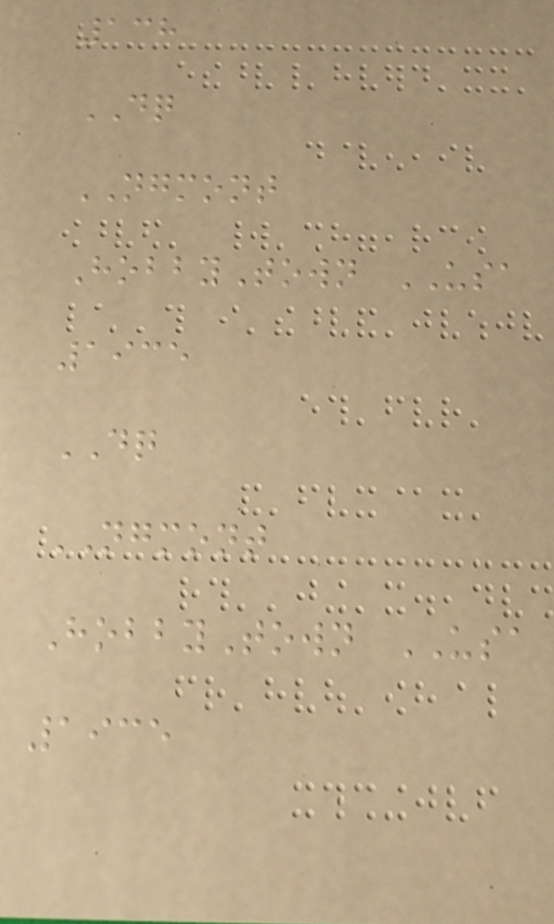138
DQ
NGMONT
HobbyTown USA
1935
DQ
NGMONT
HobbyTown USA
1935
